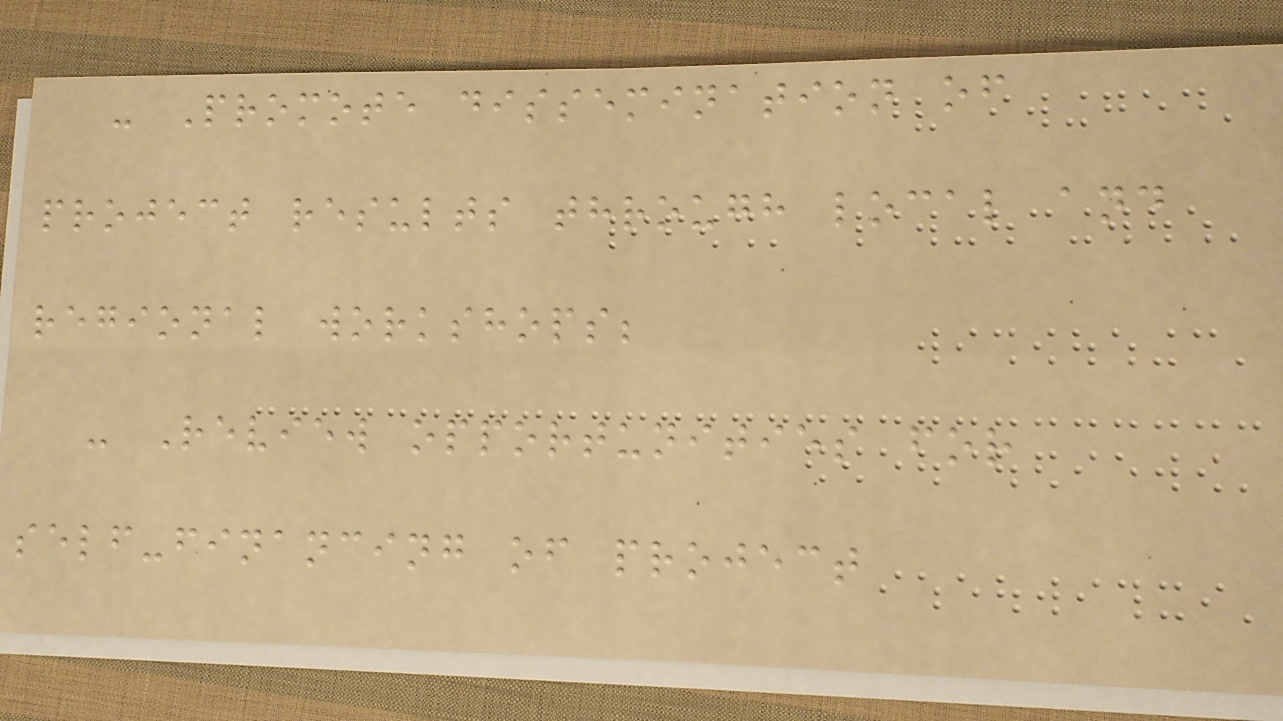- Promote dissemination of
project results through local and
regional workshops;
- Review opportunities for
self-financing of project
